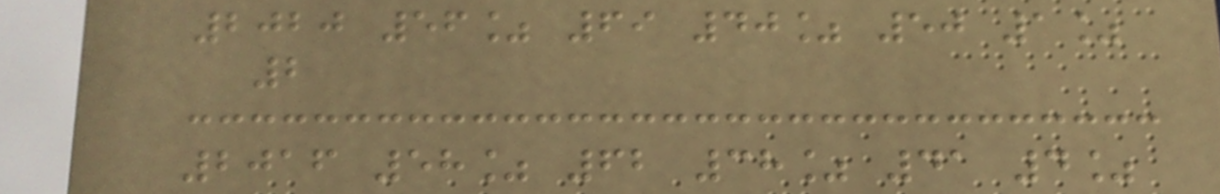2020 56% 69 40% 50 1%
2
2016 58% 62 38% 41 4%
